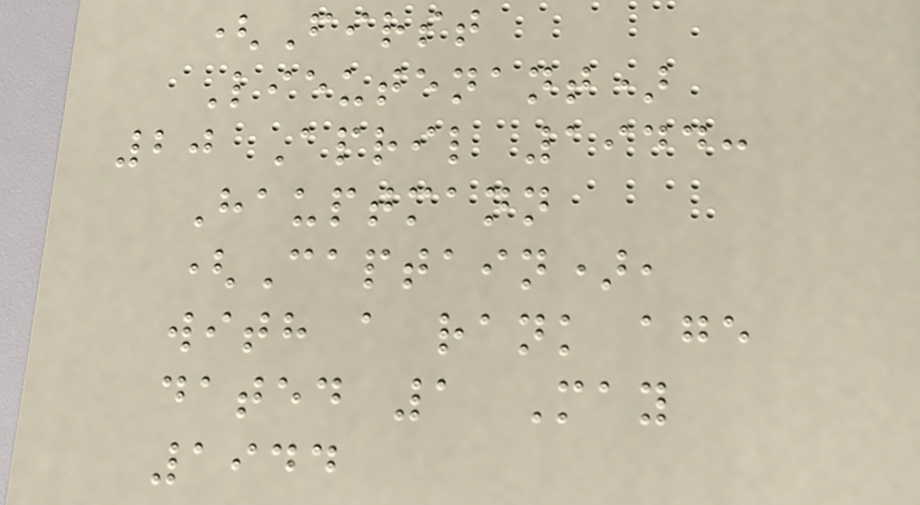(First
Lieutenant)
20 April 1944:
Hauptmann
(Captain),
with a rank age
dated 1 May
1944
